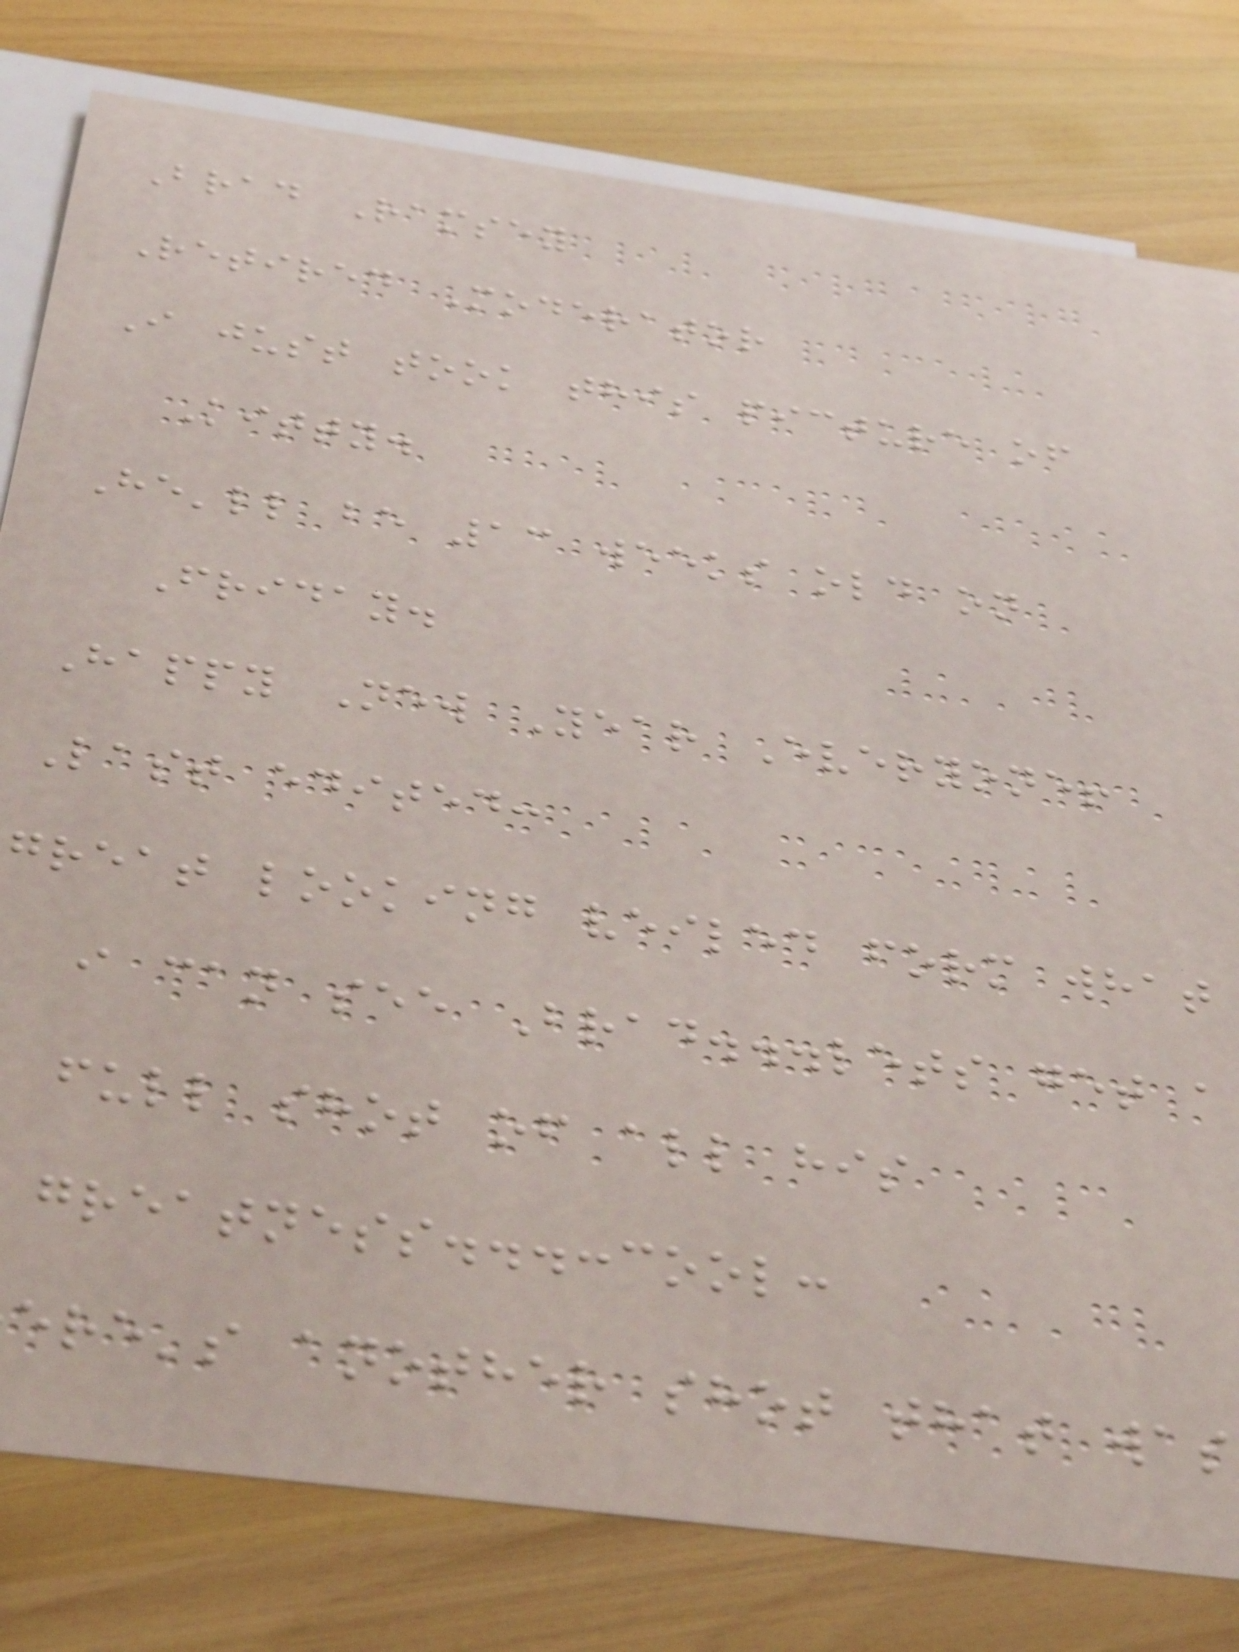Brad Ramsey
Retired Moderator
I just took this picture of
Kitty.
He'll be 13 weeks old on
Friday.
Happy New Year Everyone!
Last edited:
great looking veiled form what
i can see Brad...lets get a
full shot of all his
greatness...:cool:
ere's another shot that was
